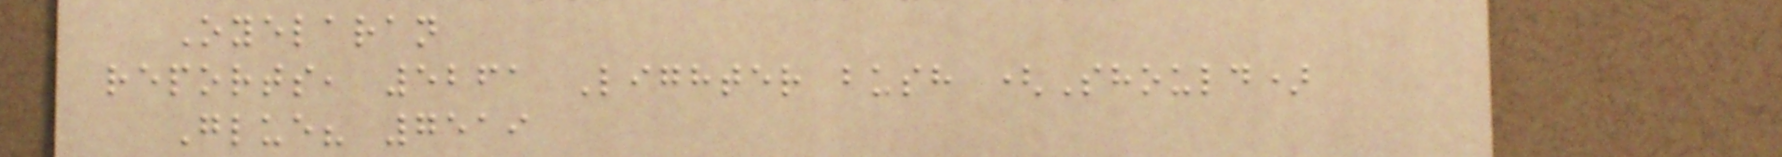Oyelaran
reports, 5261 Lighter bush (Should)
Glue? 7519
